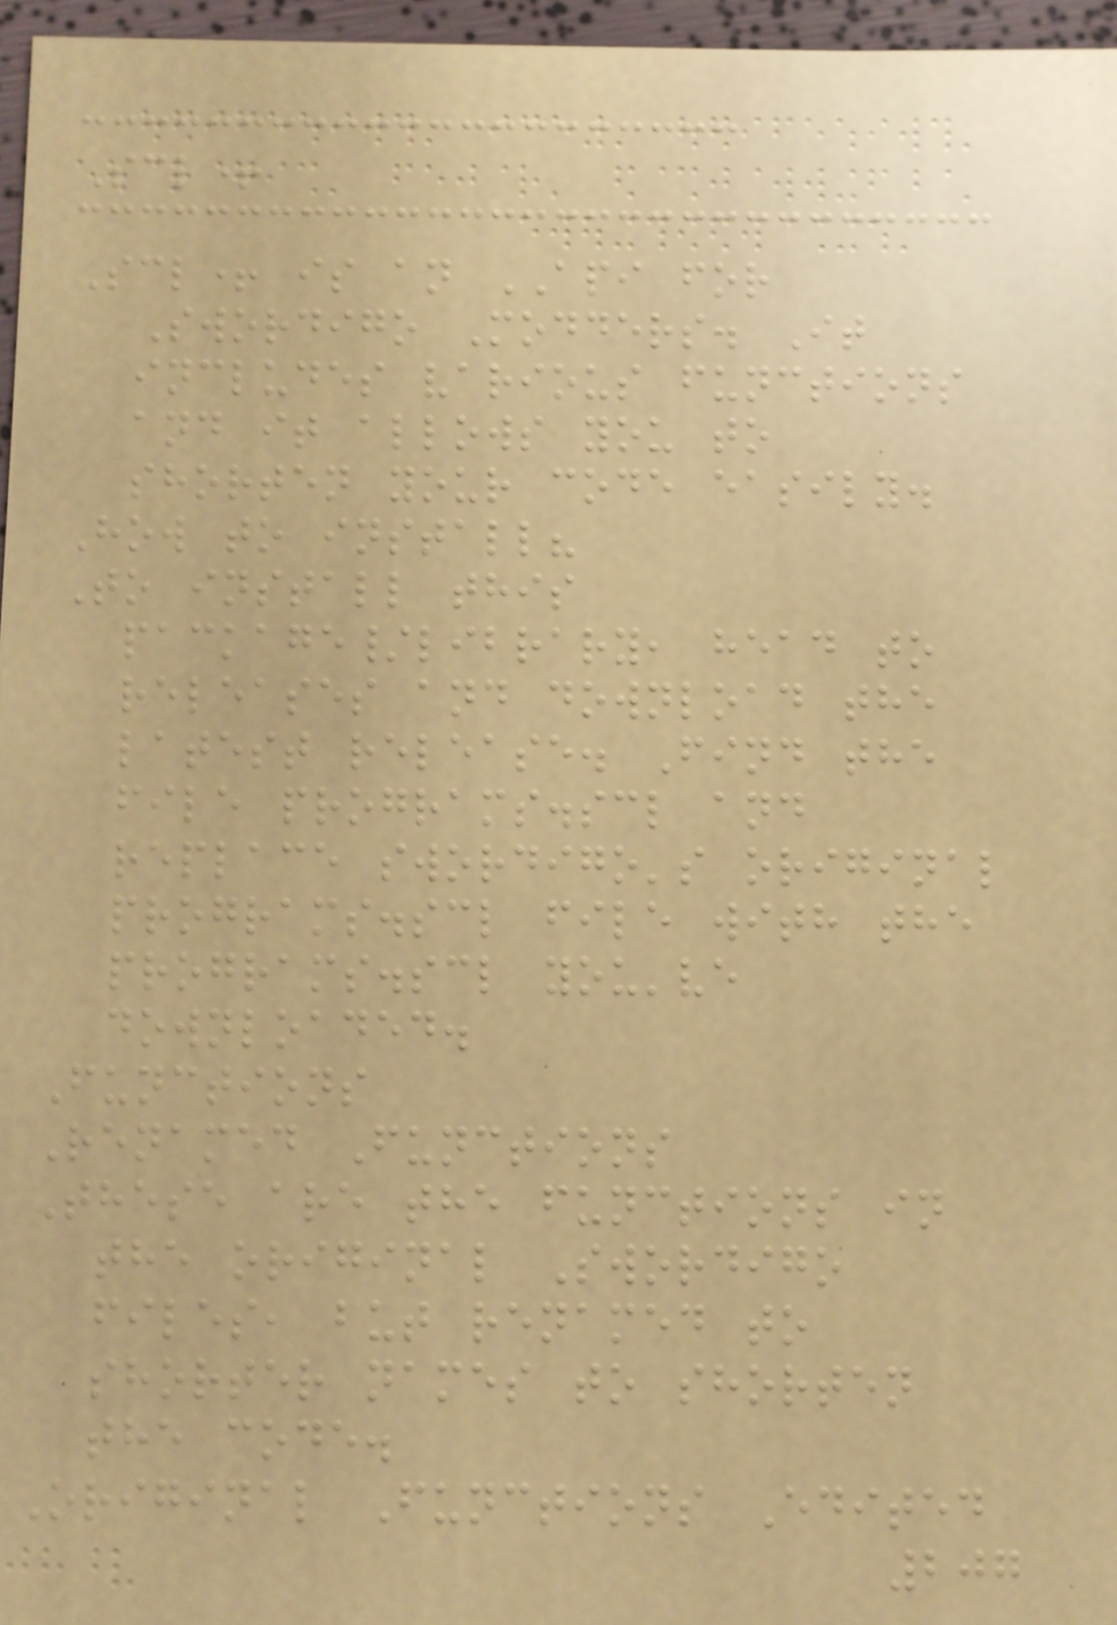Scl+
Scl+ is an API for
Swordigo Modders. It
includes various functions
and it allows you to
shorten your code easily.
How to install?
To install this
package/library, head to
releases and download the
latest release. Find the
file programs.scl and
replace swordigo's original
programs.scl file with the
programs.scl you've
downloaded.
Functions
Renamed Functions
These are the functions in
the original Swordigo
files, but renamed to
shorter names to shorten
the code.
Original Functions Edited
207
